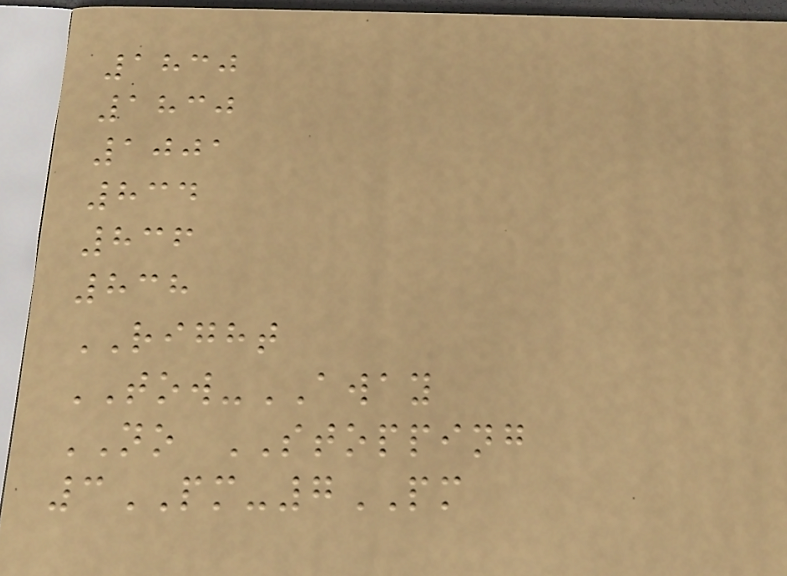1830
1830
1001
834
836
838
RIGHT
TOW-AWAY
NO STOPPING
3PM-7PM
